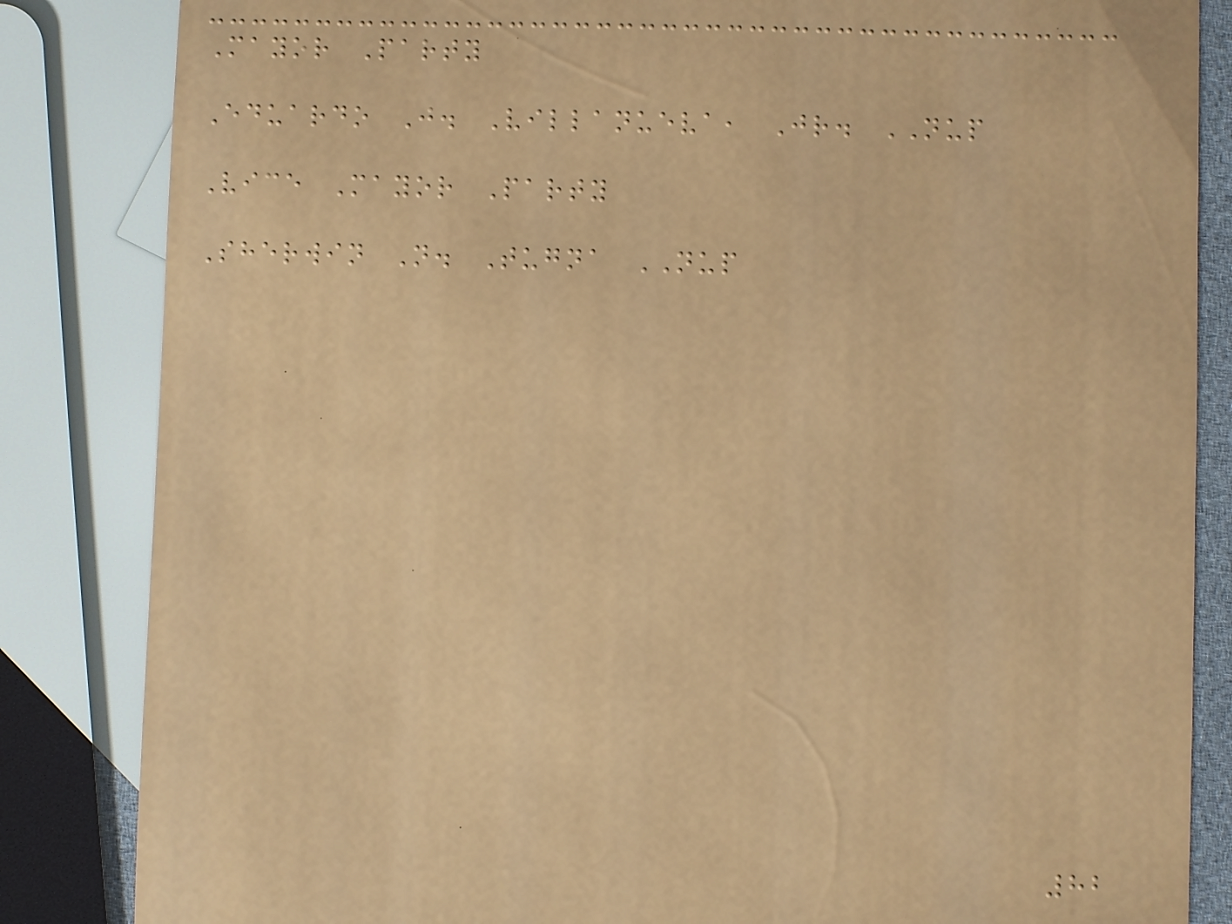Mayor Party
Eduardo J. Villanueva, Jr. NUP
Vice Mayor Party
Sherwin N. Tugna NUP
82
